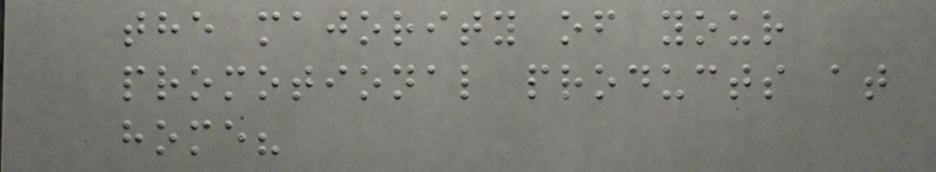the majority of your
promotional products at
home?
